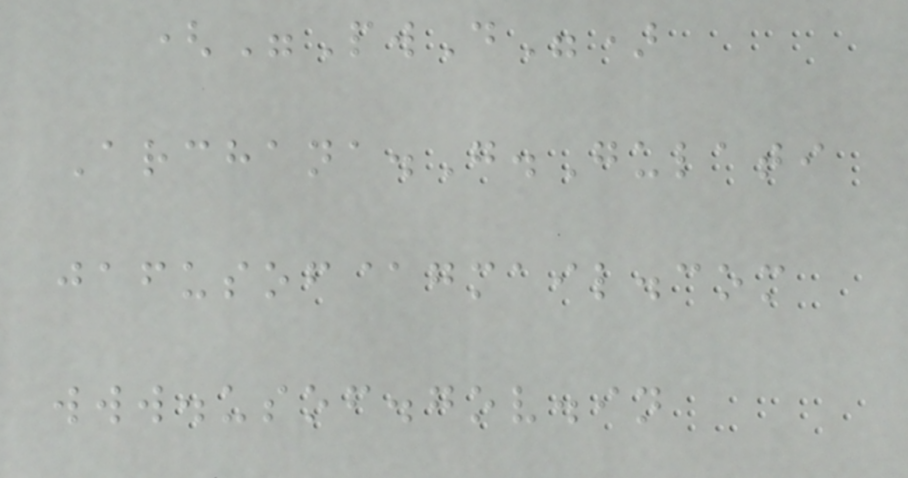("PwD")
Archana.G.Gulati
jafusof@gmail.com
www.usof.gov.in
